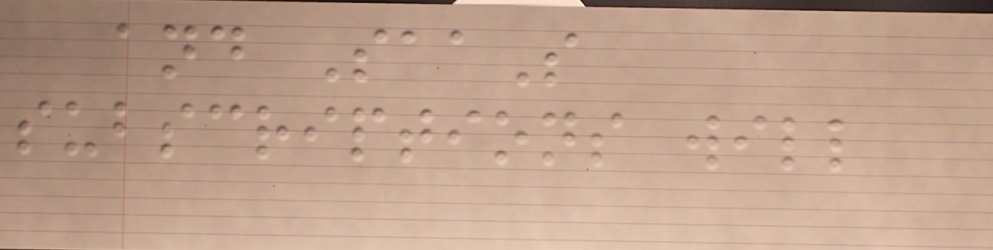and SaaS
subscriptions will
